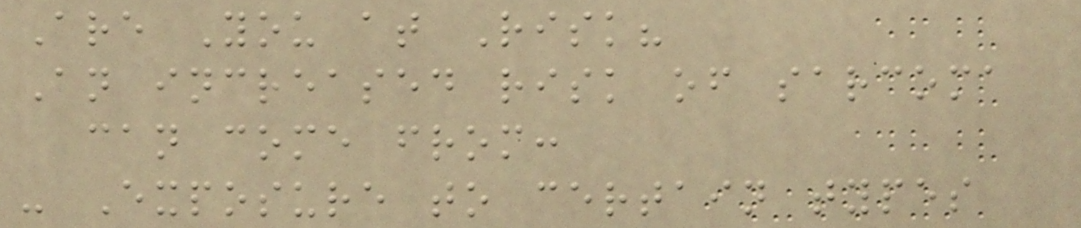Are You at Risk?
An increased risk of sarcoma
can come from:
- Exposure to certain types
